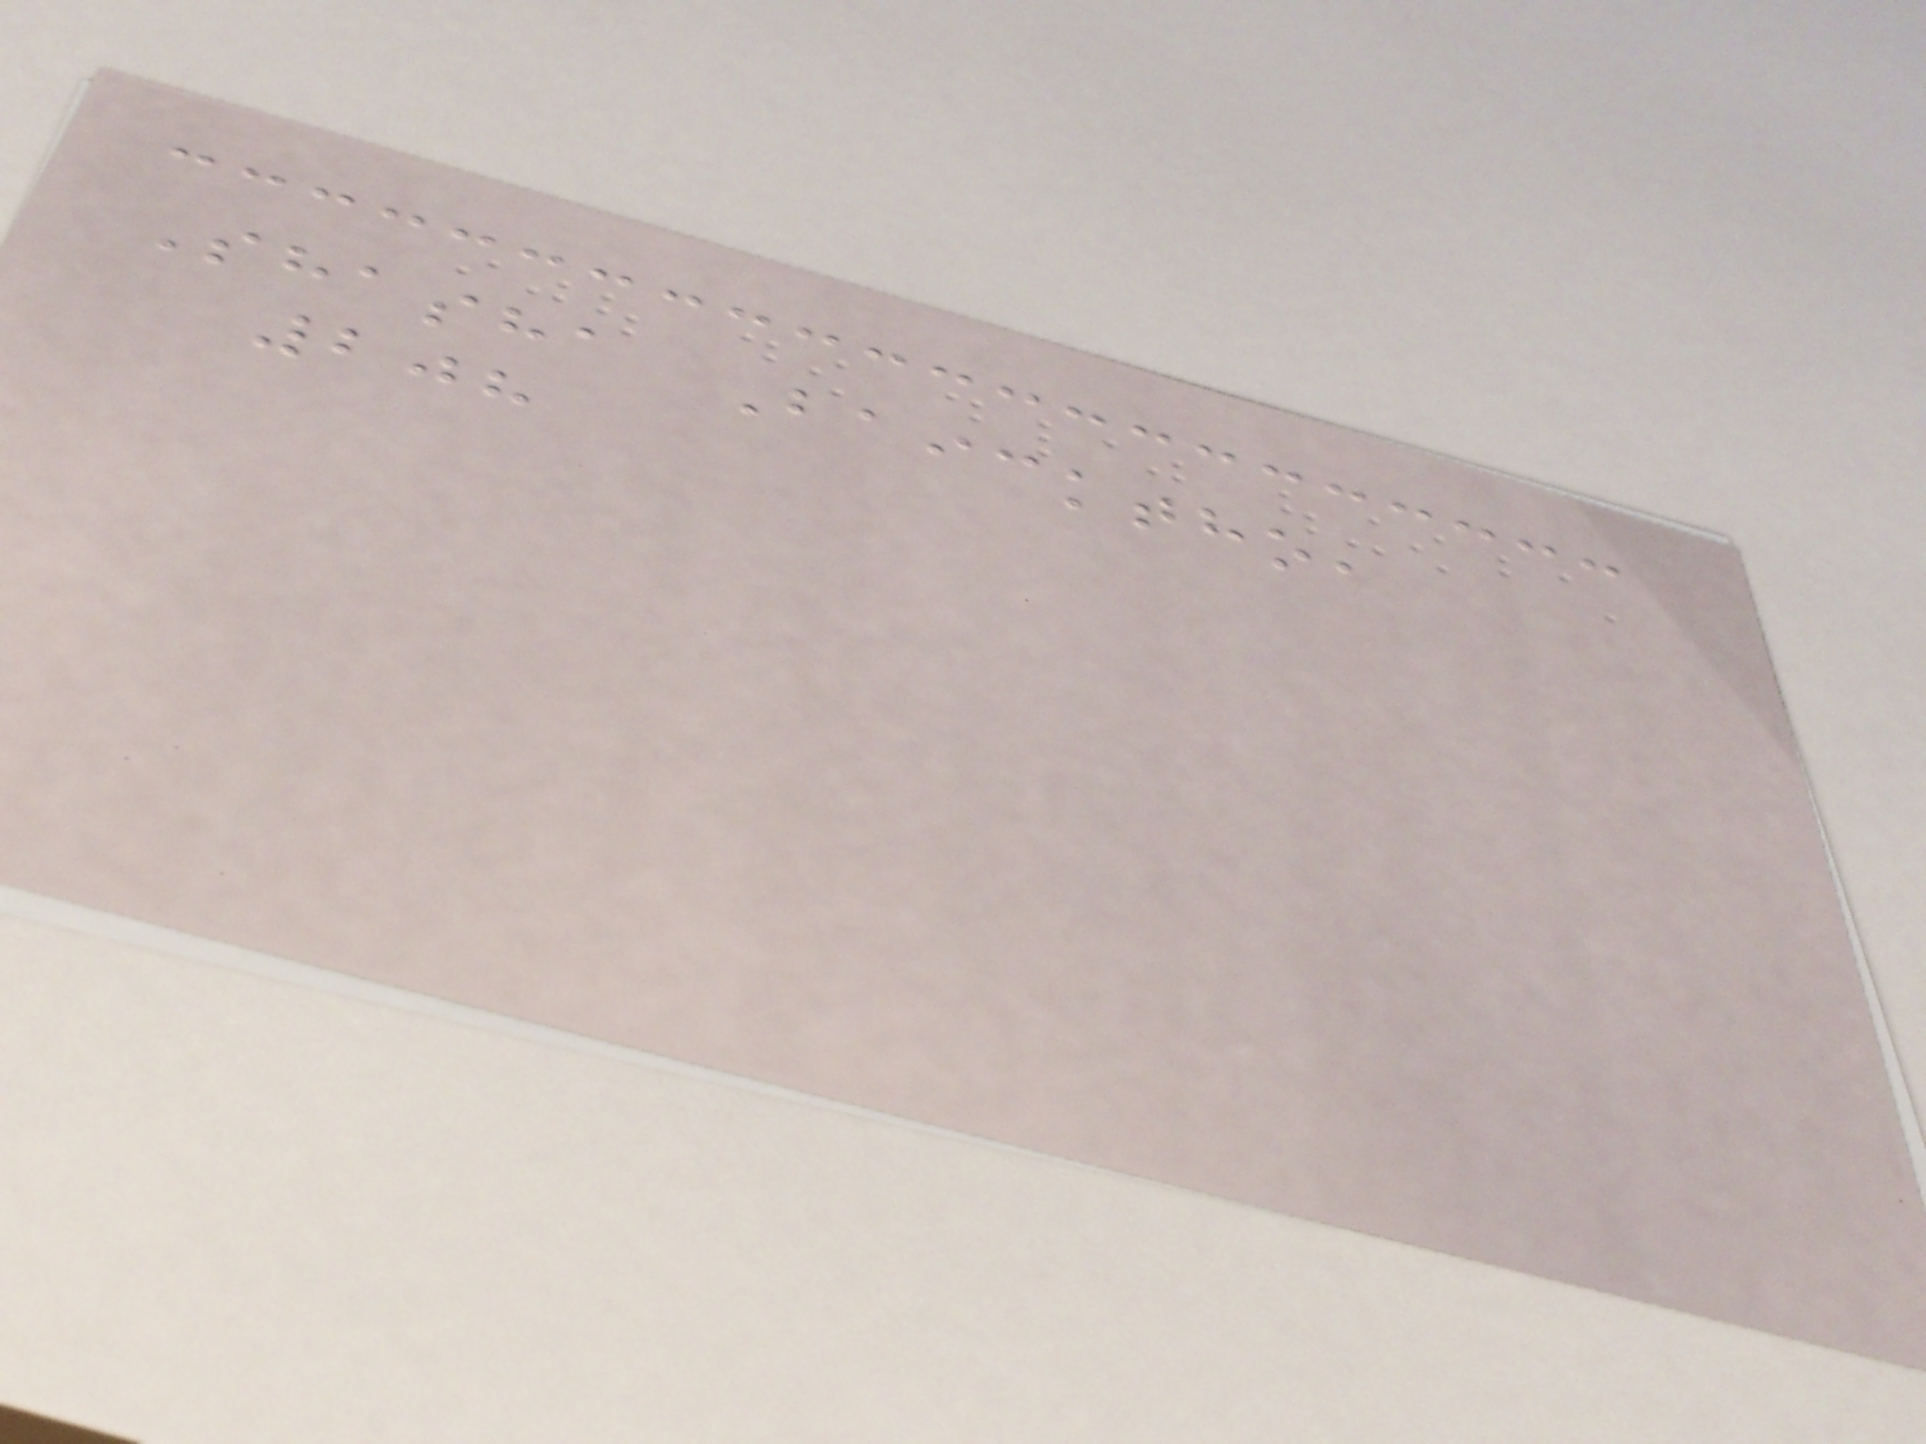Shasha Baicktho,
208
